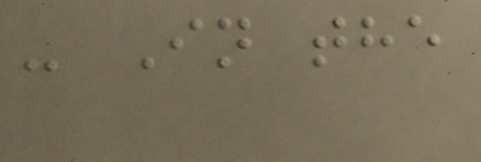- In the
